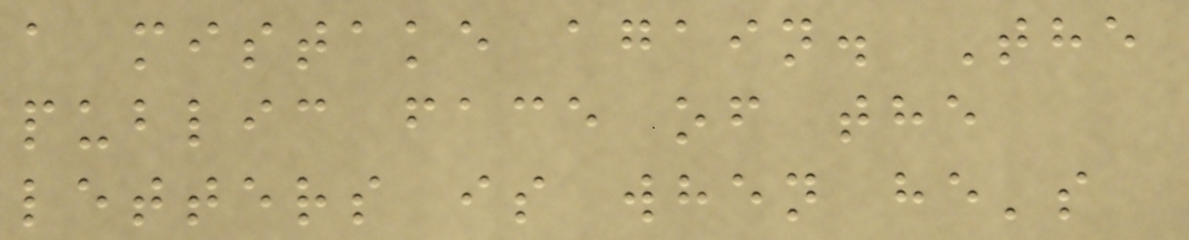a mistake again. The
public face of the
letters is when he's
